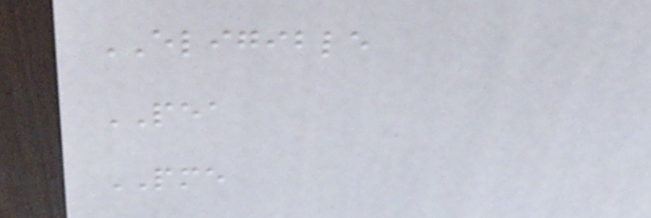ELIGIBLE
PEA
PME
